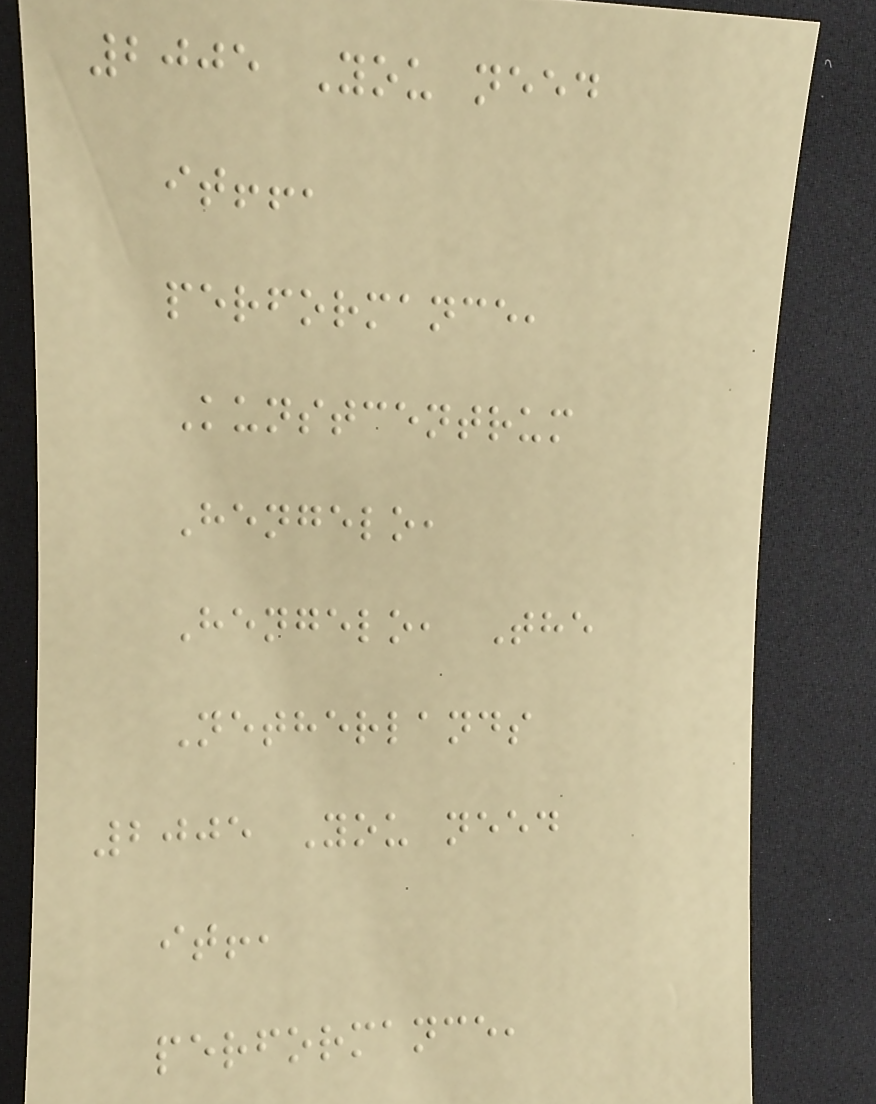2005 You need
it!!,
performance,
Kunstcentrum
Hengelo,
Hengelo, The
Netherlands
2005 You need
it!,
performance,
